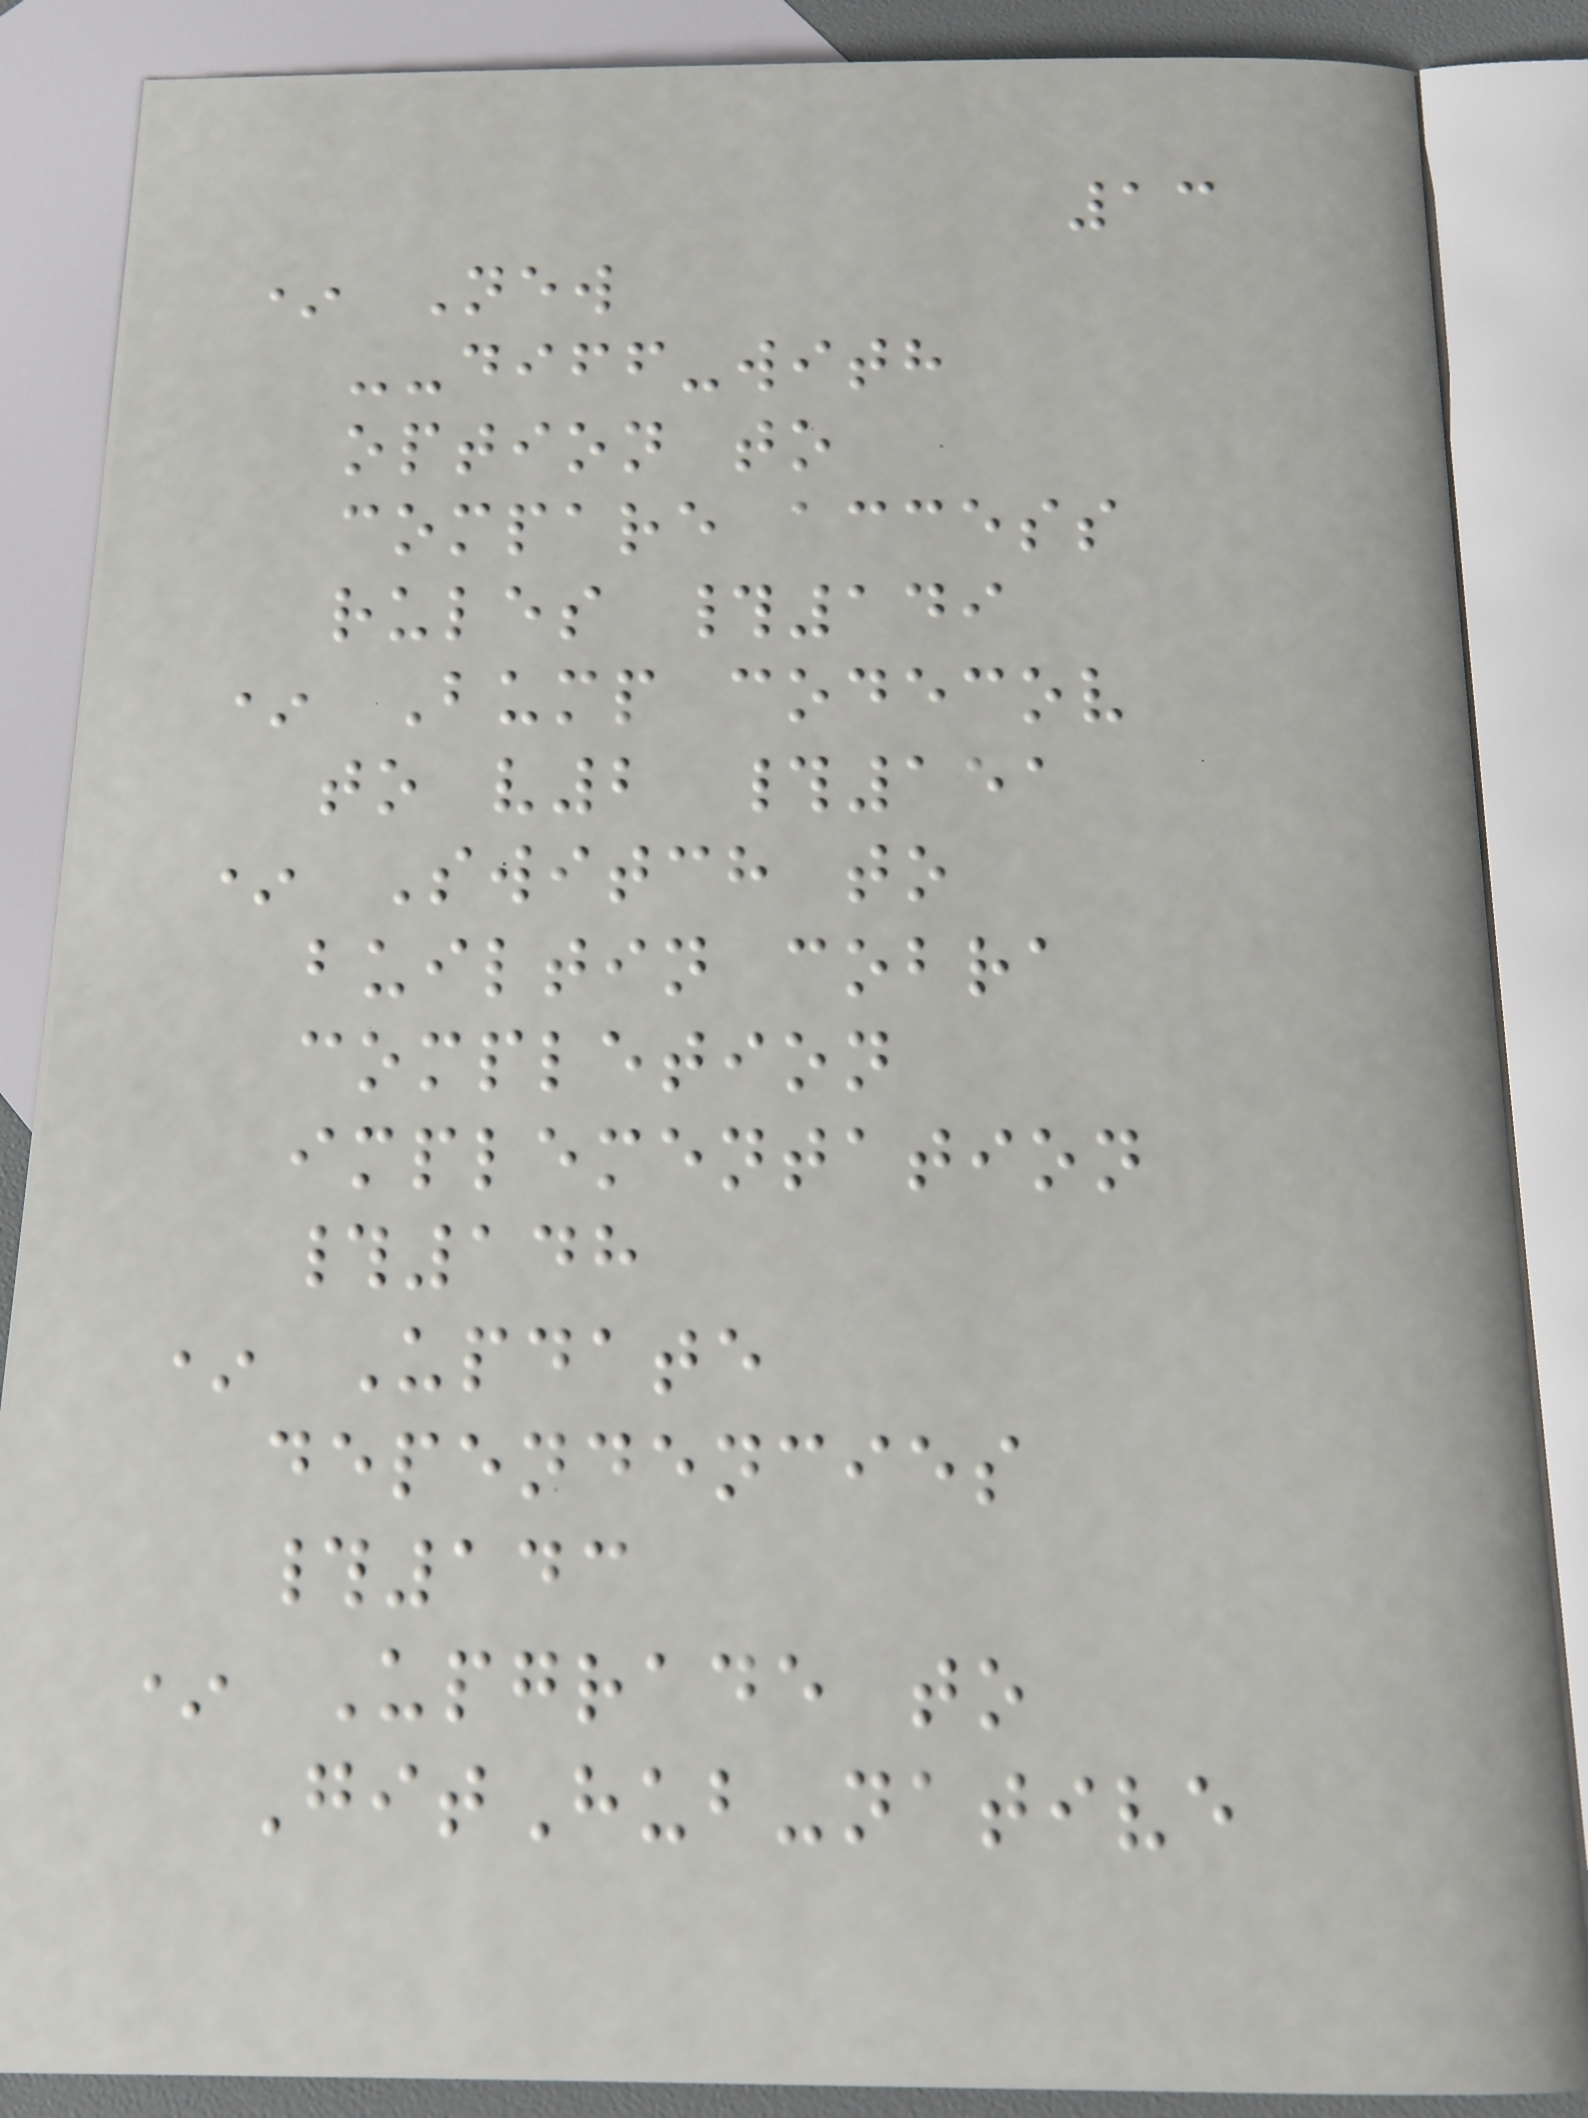13
* New
--diff-with
option to
compare access
rules #149
* Bump codecov
to v2 #151
* Switch to
builtin cobra
completion
implementation
#148
* Update
dependencies
#143
* Upgrade to
GitHub-native
